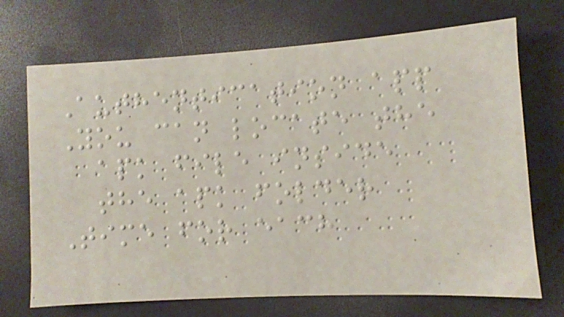Authentication app
You can locate the
apk file inside
the apk folder
Time for each
